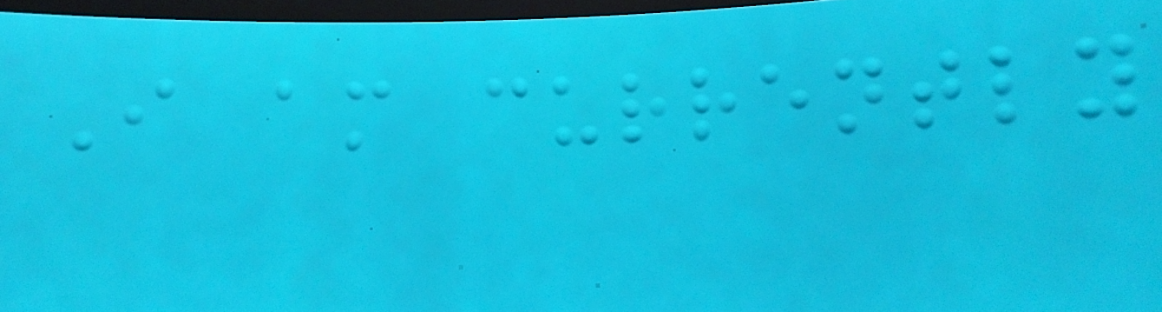I am currently
